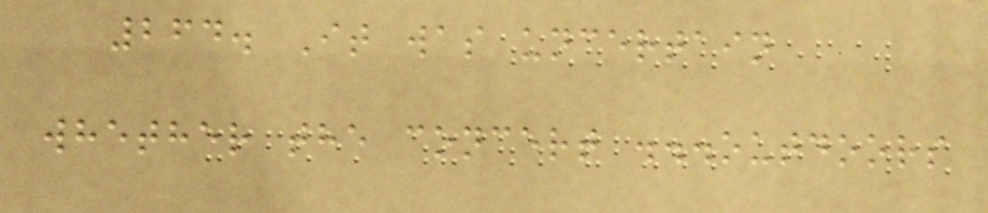264. It was uncertain
whether the concert ...outdoors
